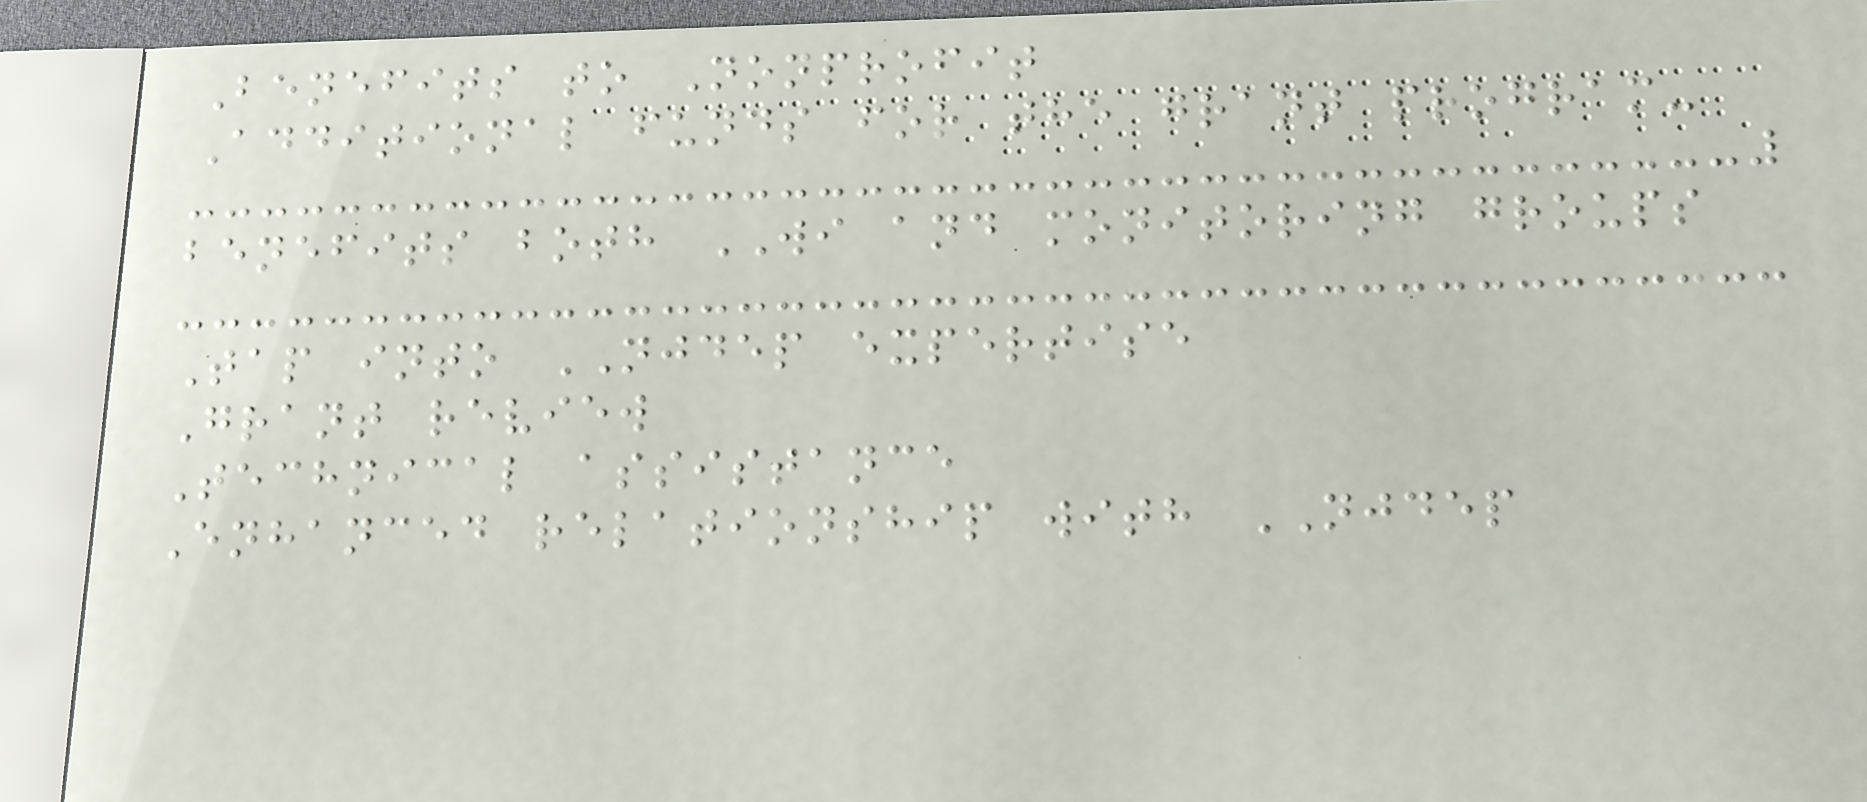Benefits to Nonprofit
Additional funds for the grant program-
benefits both WI and monitoring groups
Tap into NJDEP expertise
Grant review
Technical assistance
Enhanced relationship with NJDEP
